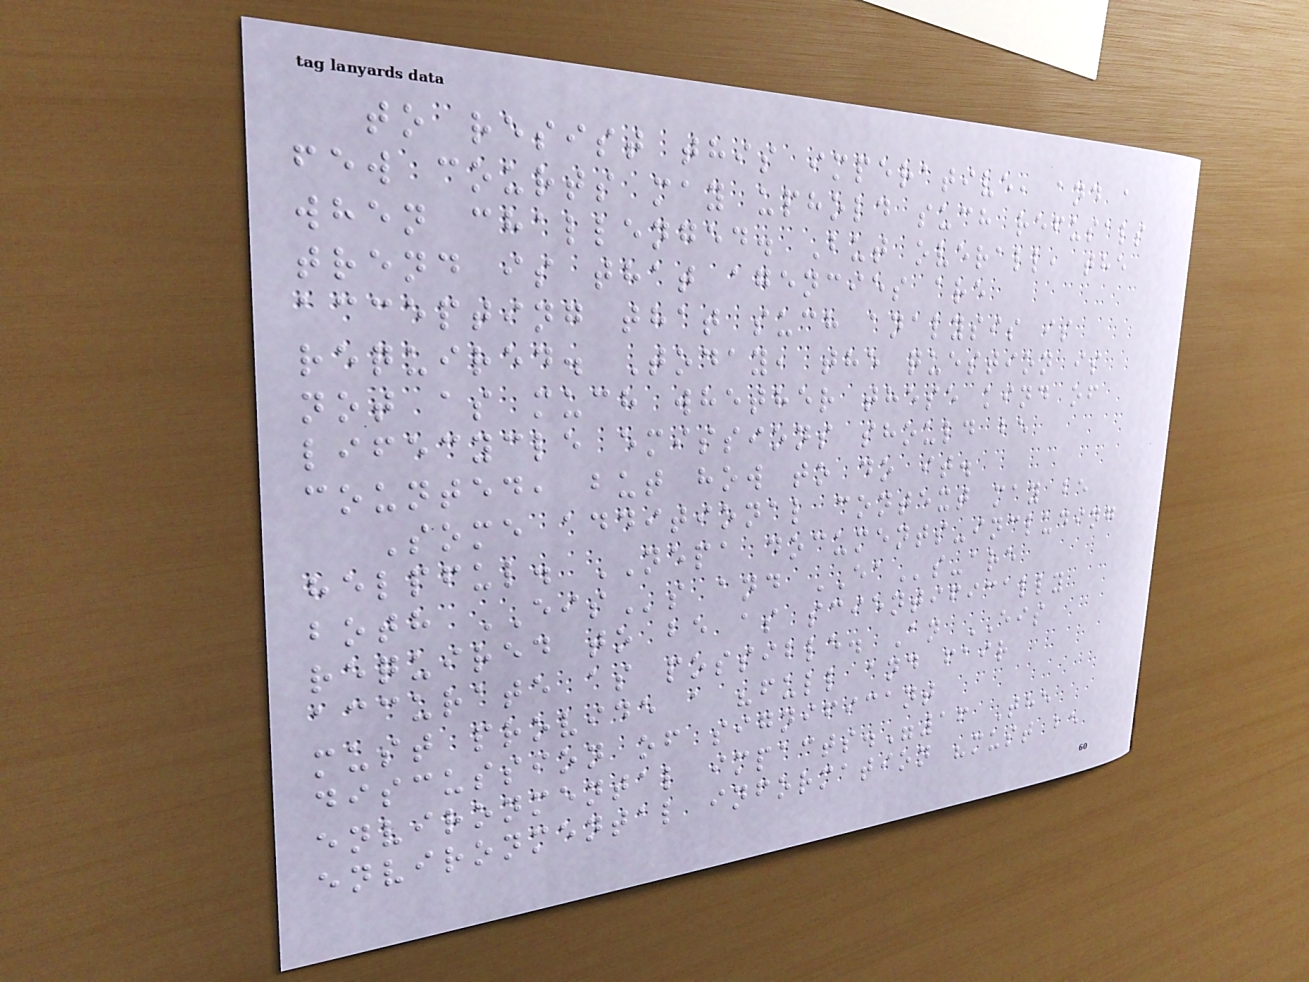to resist this imperative, and a
few courts may uphold such refusals
when challenged. But overall, the
trend is that agencies are
accepting that such analysis is
required. Today, the question is
not as much whether these kind of
lifecycle emissions should be
counted, but how to do it.
Some additional context may be
helpful. NEPA documents-including
both EISs and EAs-are
required to be as scientifically
accurate as possible. An EIS
must provide a "full and fair
discussion of significant
environmental impacts."16 The
environmental information "must be
